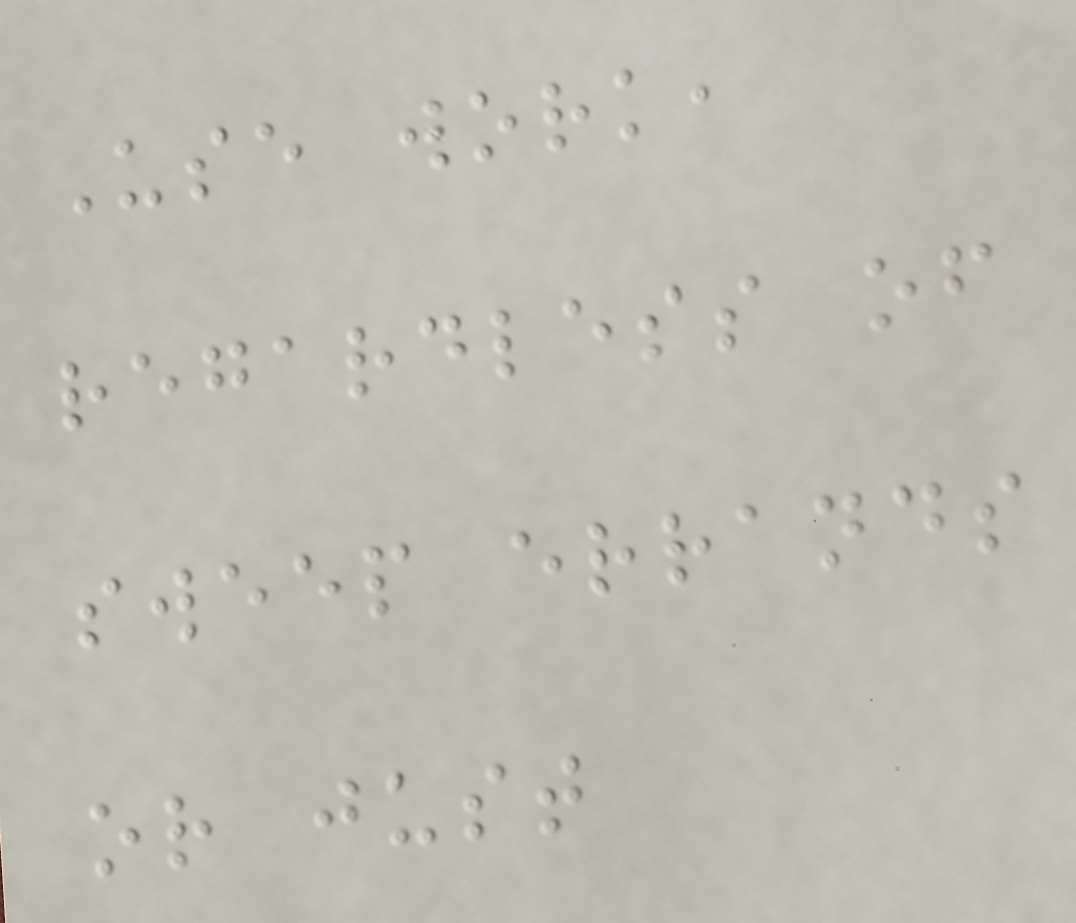Use work,
regardless of
sweep errands
or just
